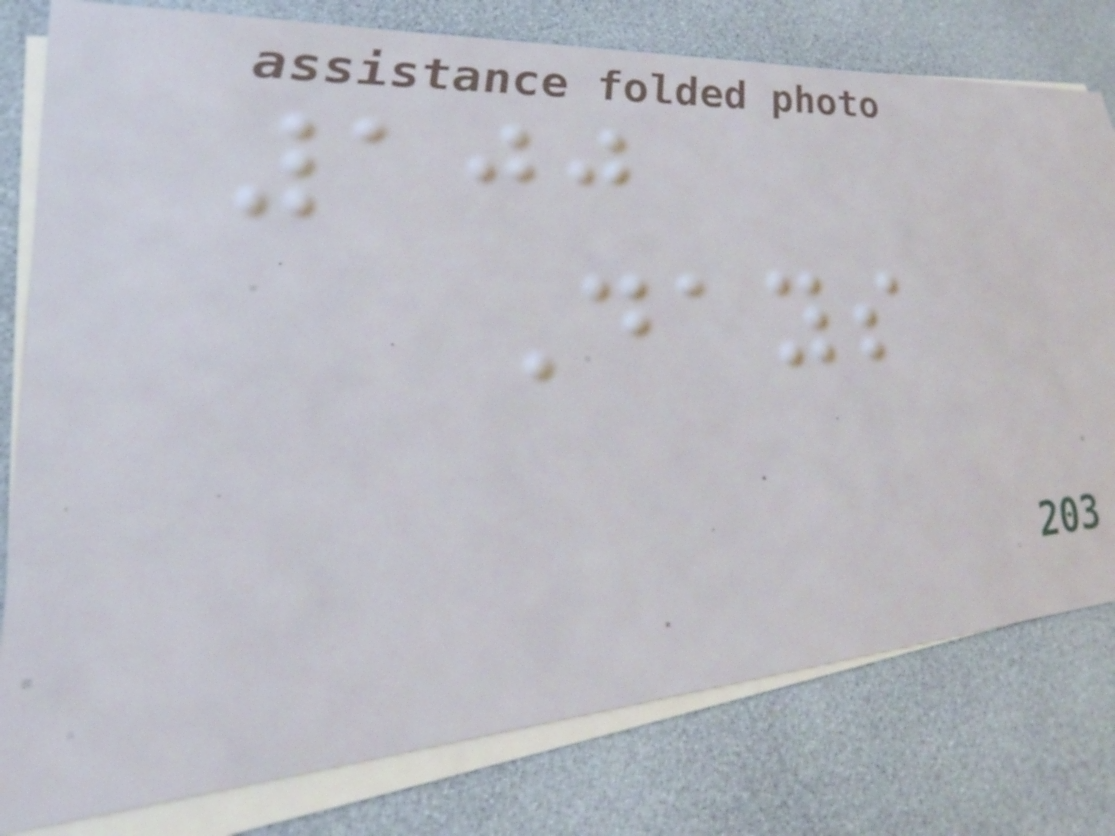100
Days
